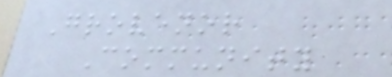Grovenor
Community
